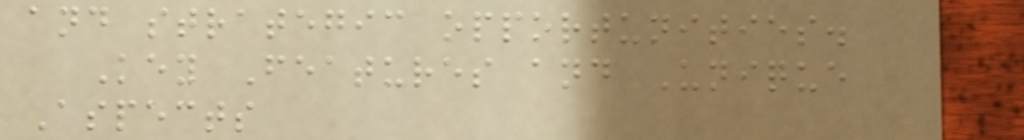and strategic opportunities.
Key Features and Unique
Aspects
